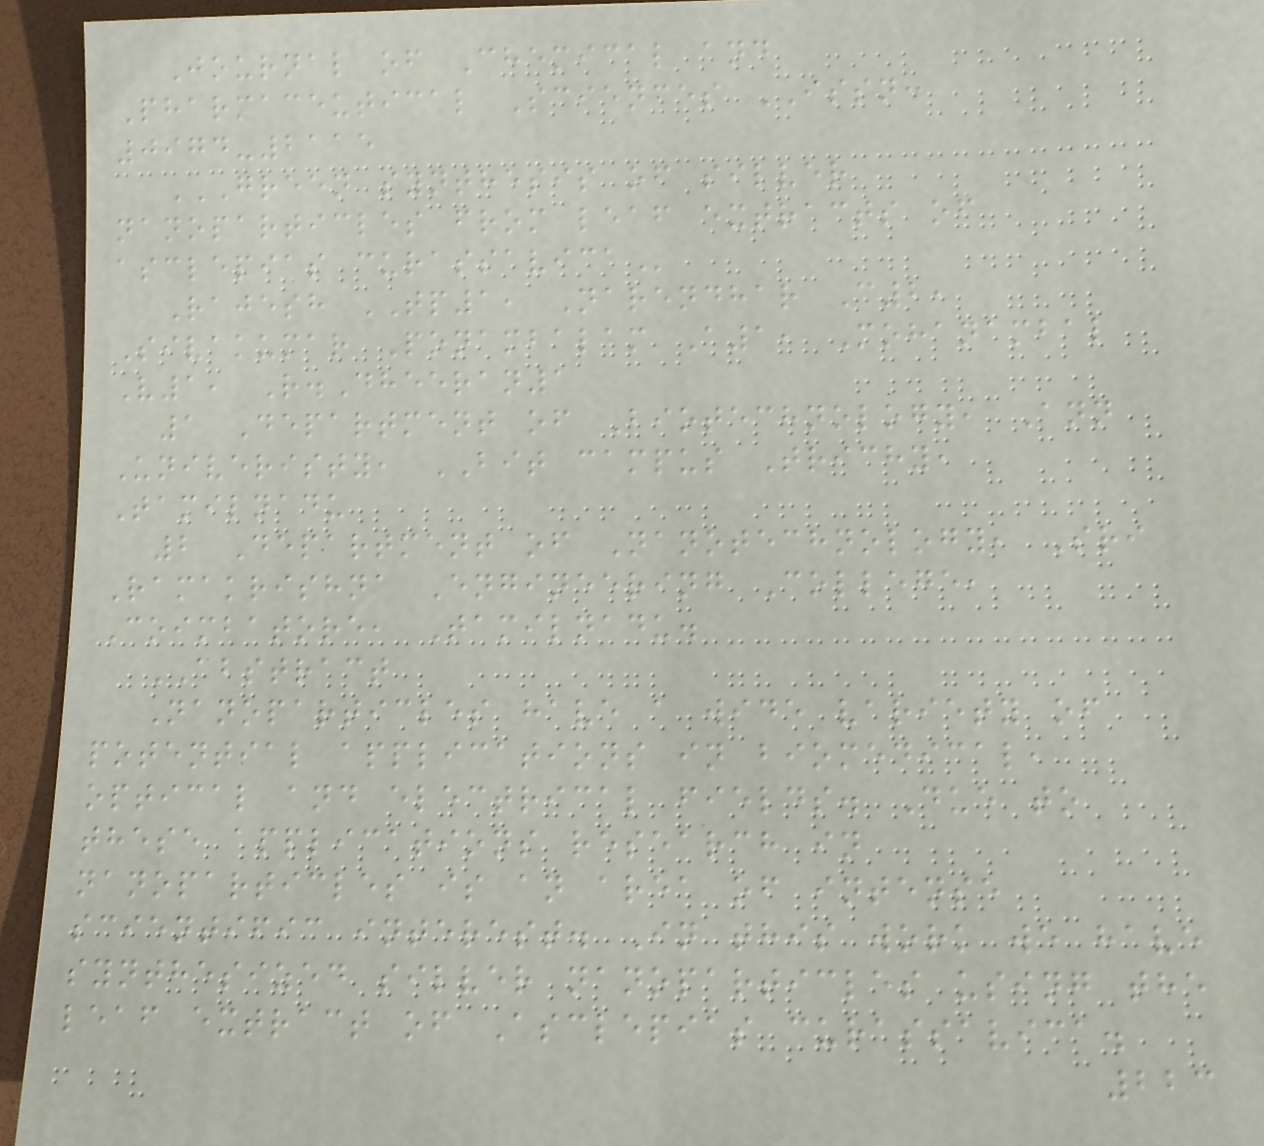Journal of Chemical and
Pharmaceutical Sciences ISSN:
0974-2115
GREEN SYNTHESIS OF SILVER
NANOPARTICLES FROM LEAF EXTRACTS OF
ASCLEPIAS CURASSAVICA
Rajesh TP1, Narendhar C2,
Sivakumar Ponambalam A1, Mohanambal
V1, R.Dheeran1
1 Department of Biotechnology, Ann
Univeristy, BIT campus Trichy,
Tamilnadu
2 Department of Nanotechnology, Sri
Ramakrishna Engineering College,
Coimbatore, Tamilnadu.
ABSTRACT
Nanoparticles have a wide variety of
potential applications in biomedical,
optical and electrical fields. Due to
these applications research in
nanoparticles is an area of intense
scientific interest. In this work we have
synthesized silver nanoparticles using the
leaf extract of Asclepias curassavica.
223
